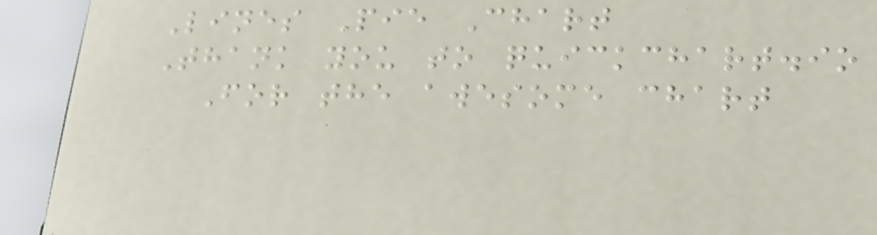Lines Pie Chart
Thank you to quickchart.io
For the awesome chart
